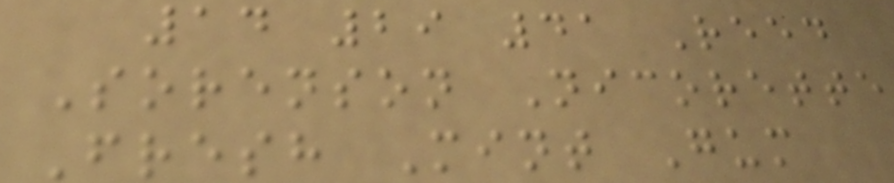14 29 41 Reed
Sorenson Nicorette
Fresh Mint Gum
